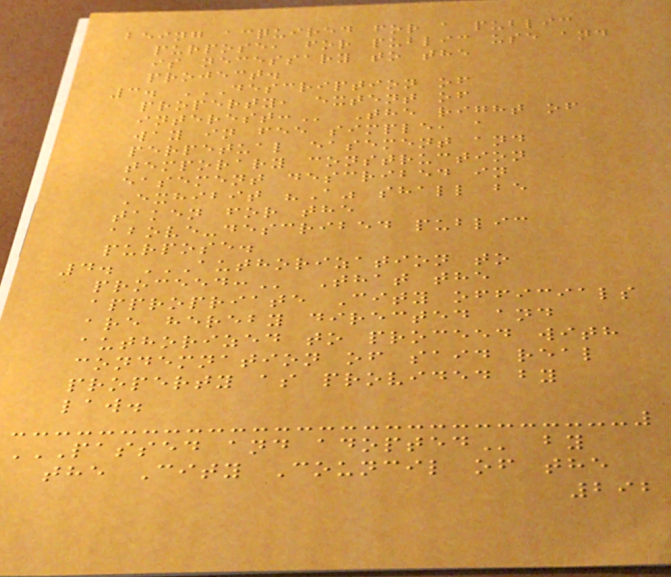being acquired for a public
purpose, for public use and
is necessary to the
project.
3. DESCRIPTION OF
PROPERTY, EXTENT OF
INTEREST: The right of
way in fee simple, a
perpetual easement and
temporary construction
easement described in
Exhibit "A" shall be
taken for the
above-described public
purpose.
4. AUTHORIZATION TO
PROCEED: That the
appropriate City officials
are hereby directed and
authorized to proceed with
condemnation of said real
property as provided by
law.
PASSED AND ADOPTED by
the City Council of the
292
